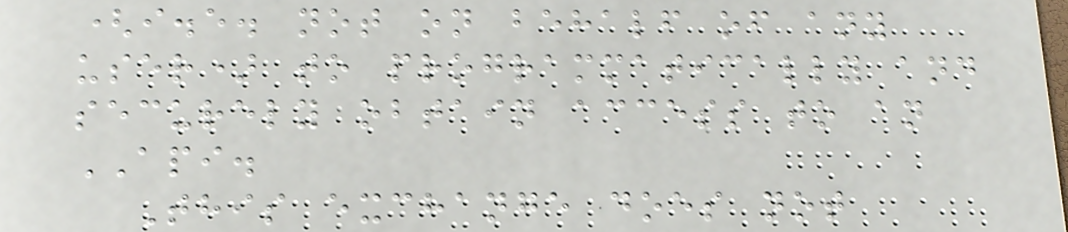(i.e. not on behalf of any
user) to programmatically and
securely obtain access to an
API.
This exchange does not
